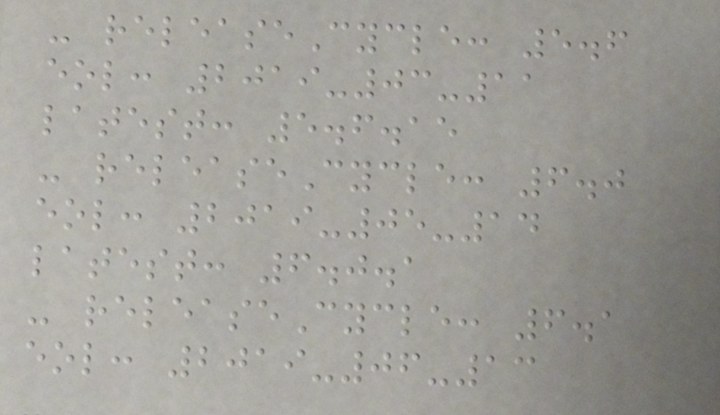- releaseCycle: 5.6
eol: 2019-03-11
latest: 5.6.15
- releaseCycle: 6.0
eol: 2019-05-14
latest: 6.0.1
- releaseCycle: 6.1
eol: 2019-06-13
